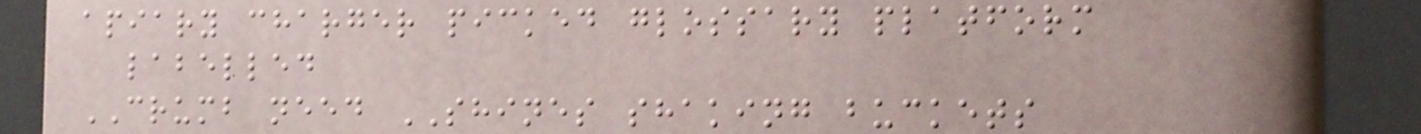apiary charger picked glossary platform
labelled
CRUMB need SHINES shaking buckets
